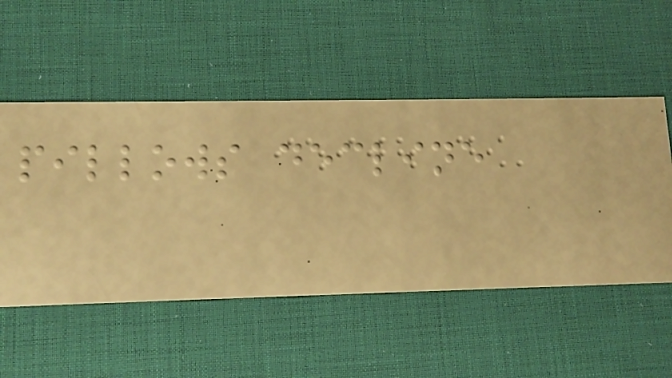pillows decline
